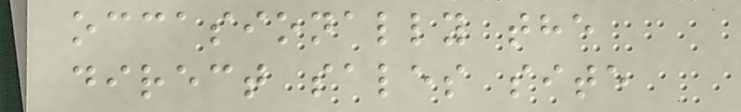occasionally the
direct sales site
